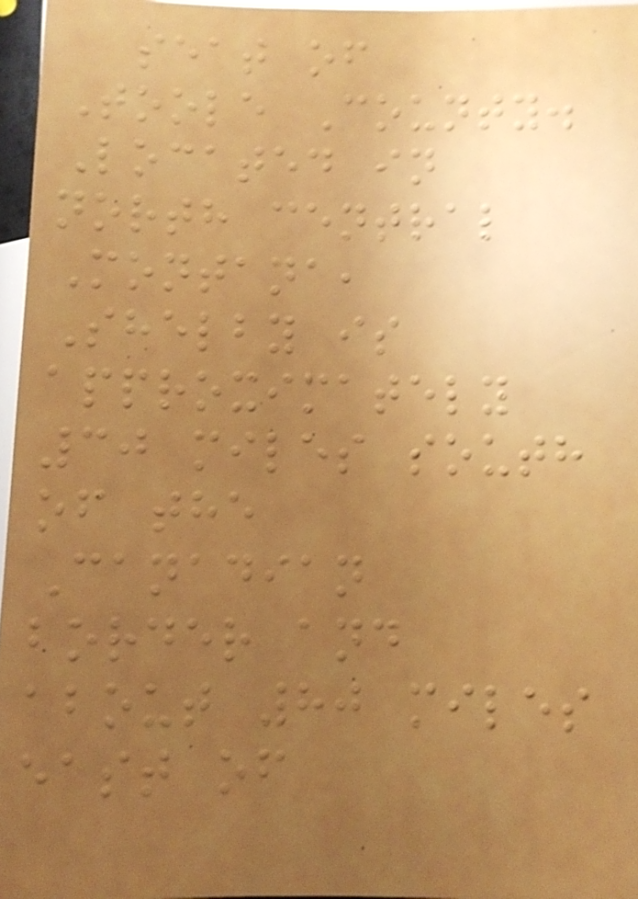seat of
Toole County.
Located in
north central
Montana,
Shelby is
approximately
30 miles south
of the
Canadian
border and
about 80 miles
east of
